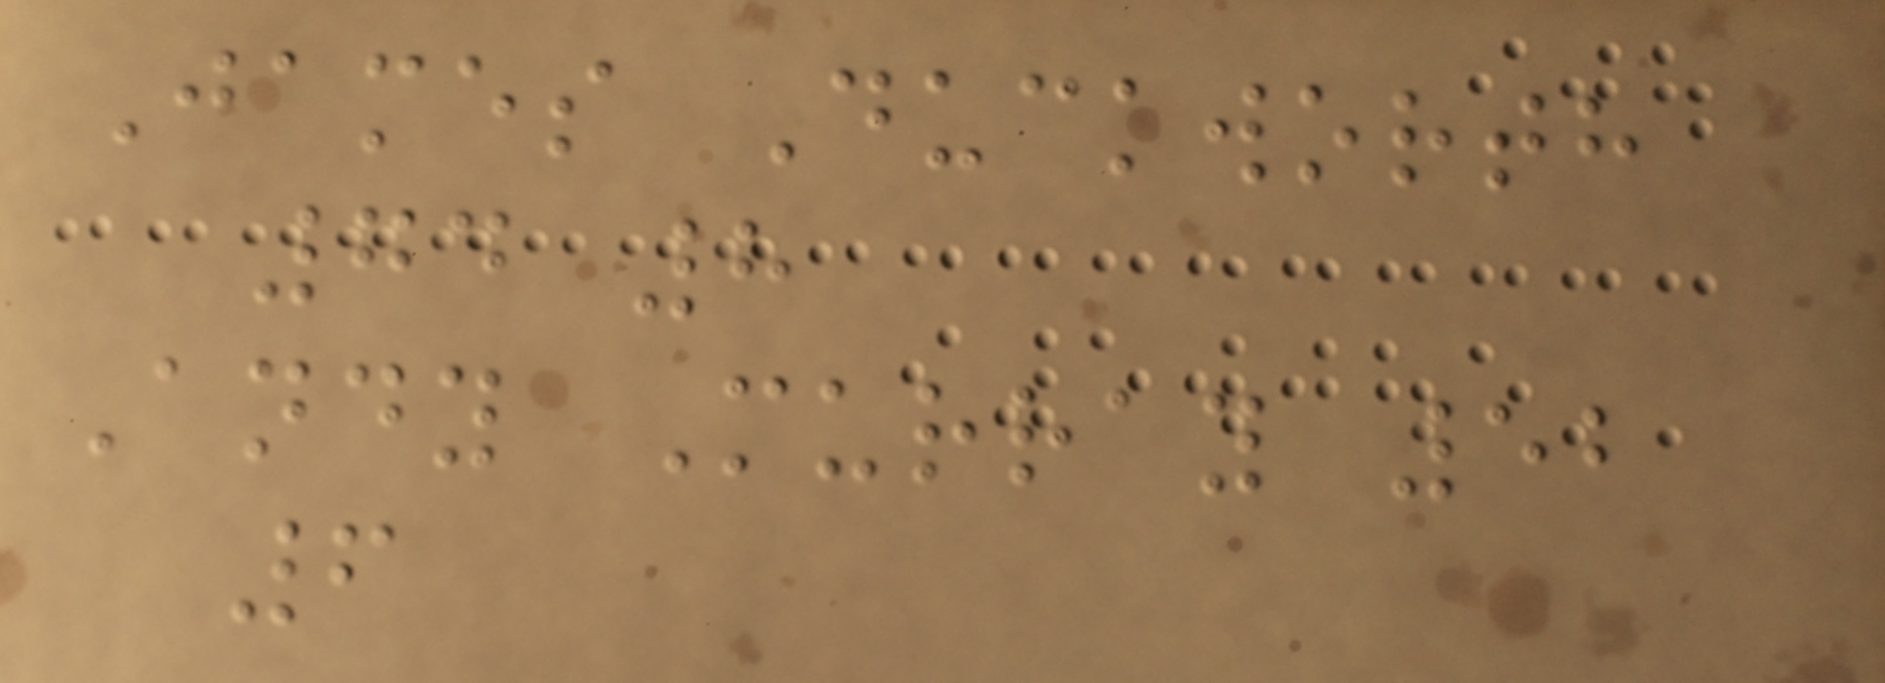James Duckworth
74 8
Andy Murray 52
6
